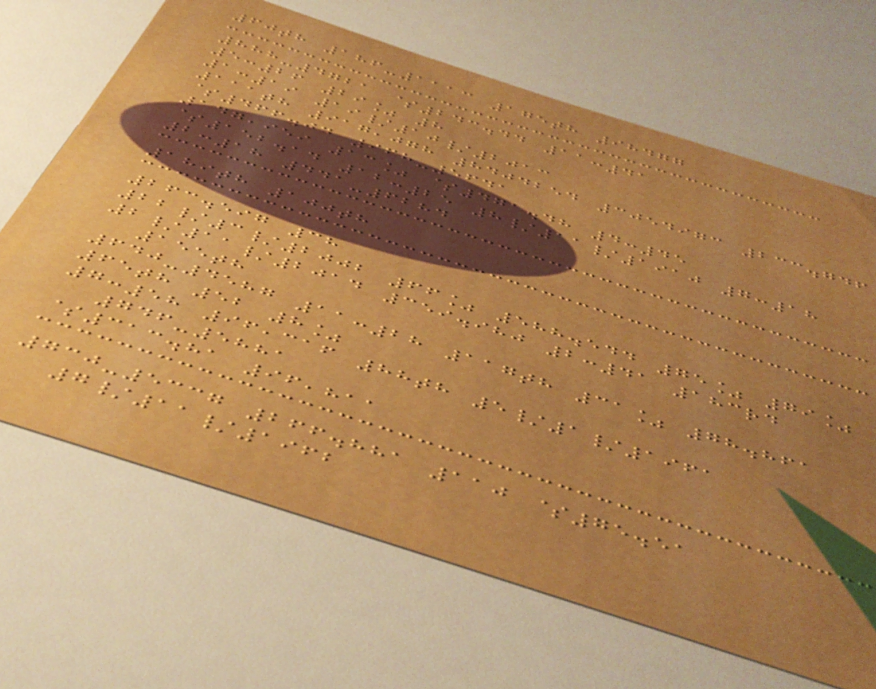60th 186-1113 175th 98477
888-4721 $243.44 11:41
5:26 29% 8
1:19 19/10/2013
111th 917,078 8404254 3054973 233.746
$466.04 968-5641
147,959 13% $471.48 4:45
$152.14 12:25 8/11/1910 7:18
2:18 441-6284
189th 100th
263.597 38
22/3/2002 66% 588.544 75% 79%
2/11/2014 359.980 2:41 183rd
155th
640-4587 11:28 117th 31% 78.861
65th 52 8%
7:58 96,316 88th 5/1/1961
746-5881
$313.81 96,811
730-5337 266.881 110 $75.51
7/11/1962
